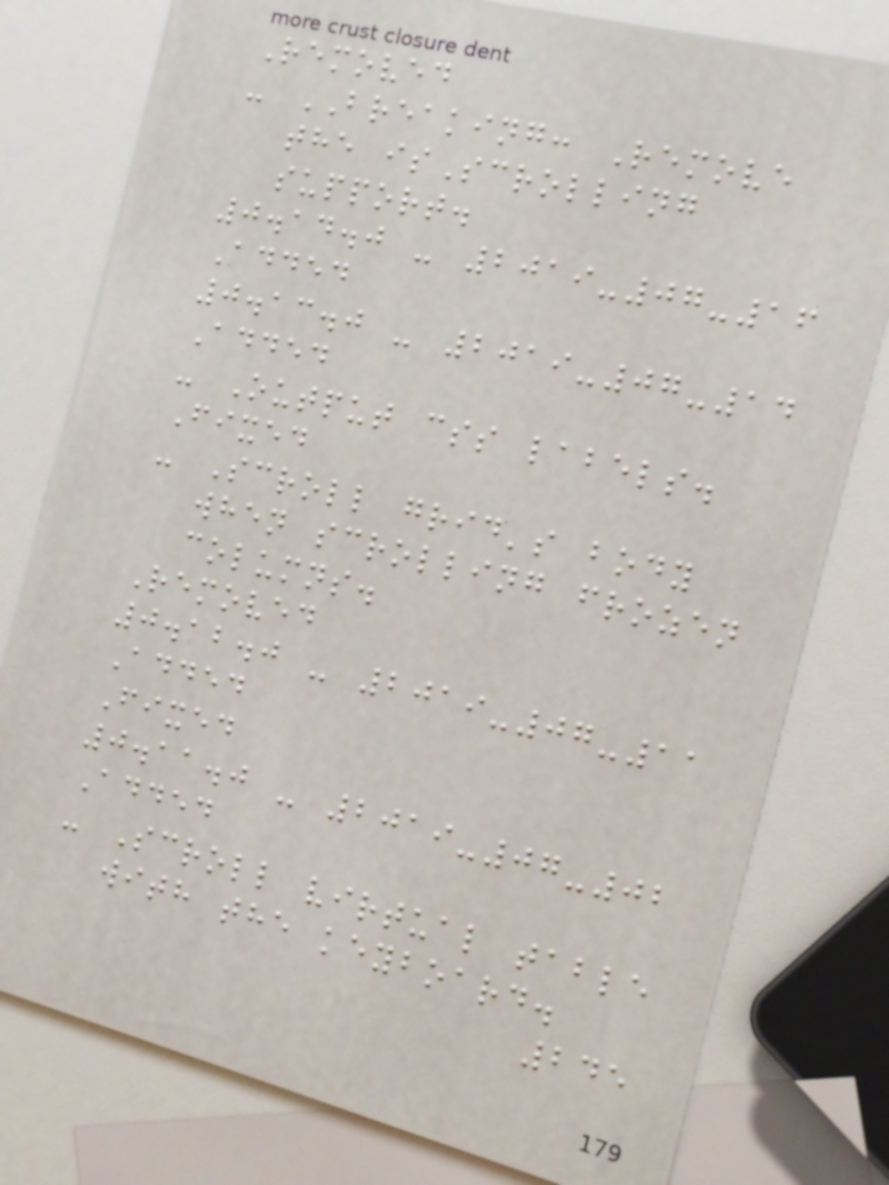Removed
- BREAKING: Remove
the isScrolling
support.
0.14.0 - 2019-07-16
Added
0.13.0 - 2019-07-14
Added
- Output css labels.
Fixed
- Scroll grid's body
when scrolling frozen
columns.
Removed
0.12.0 - 2019-07-11
Added
Fixed
0.11.0 - 2019-07-02
Added
- Scroll virtual table
with the keyboard.
245
